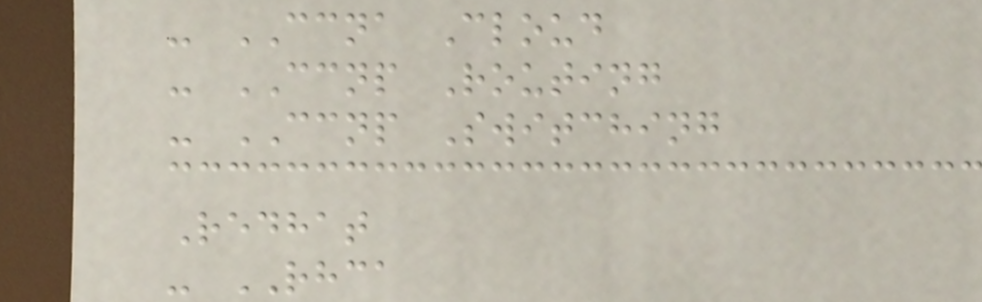- CCNA Cloud
- CCNP Routing
- CCNP Switching
Redhat
- RHCA
